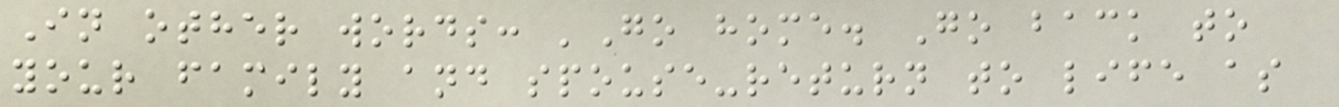In other words: 'Go home. Go back to
your family and spouse-return to life as
